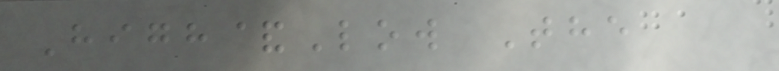High&Low The
